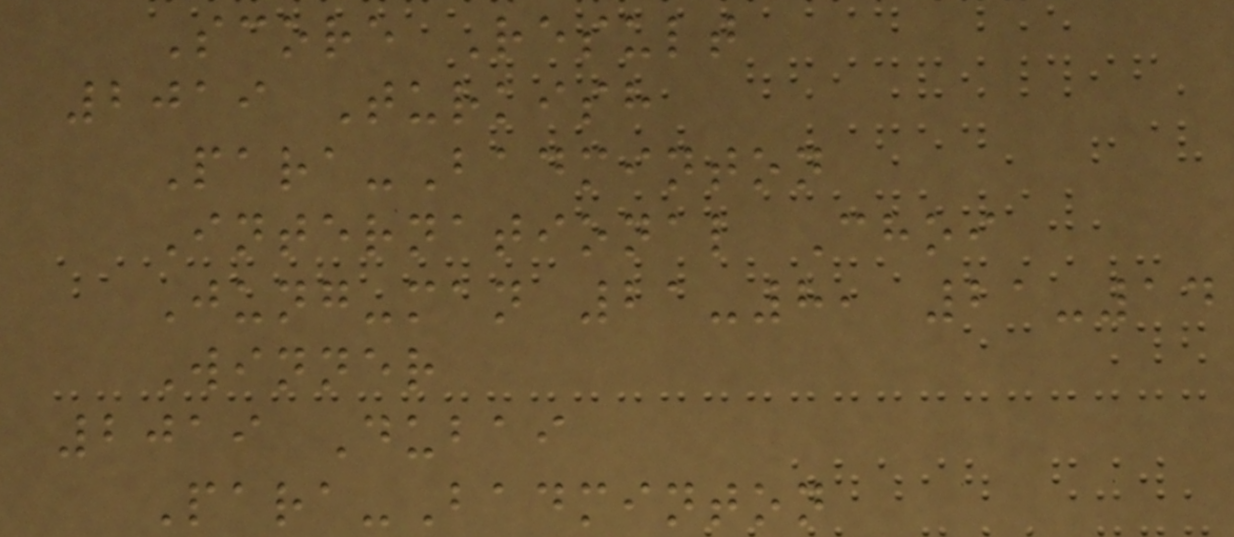Score Result
2019 Turkish
Para-Badminton
International Choi
Jung-man 21-8, 21-14
Winner
2019 Dubai
Para-Badminton
